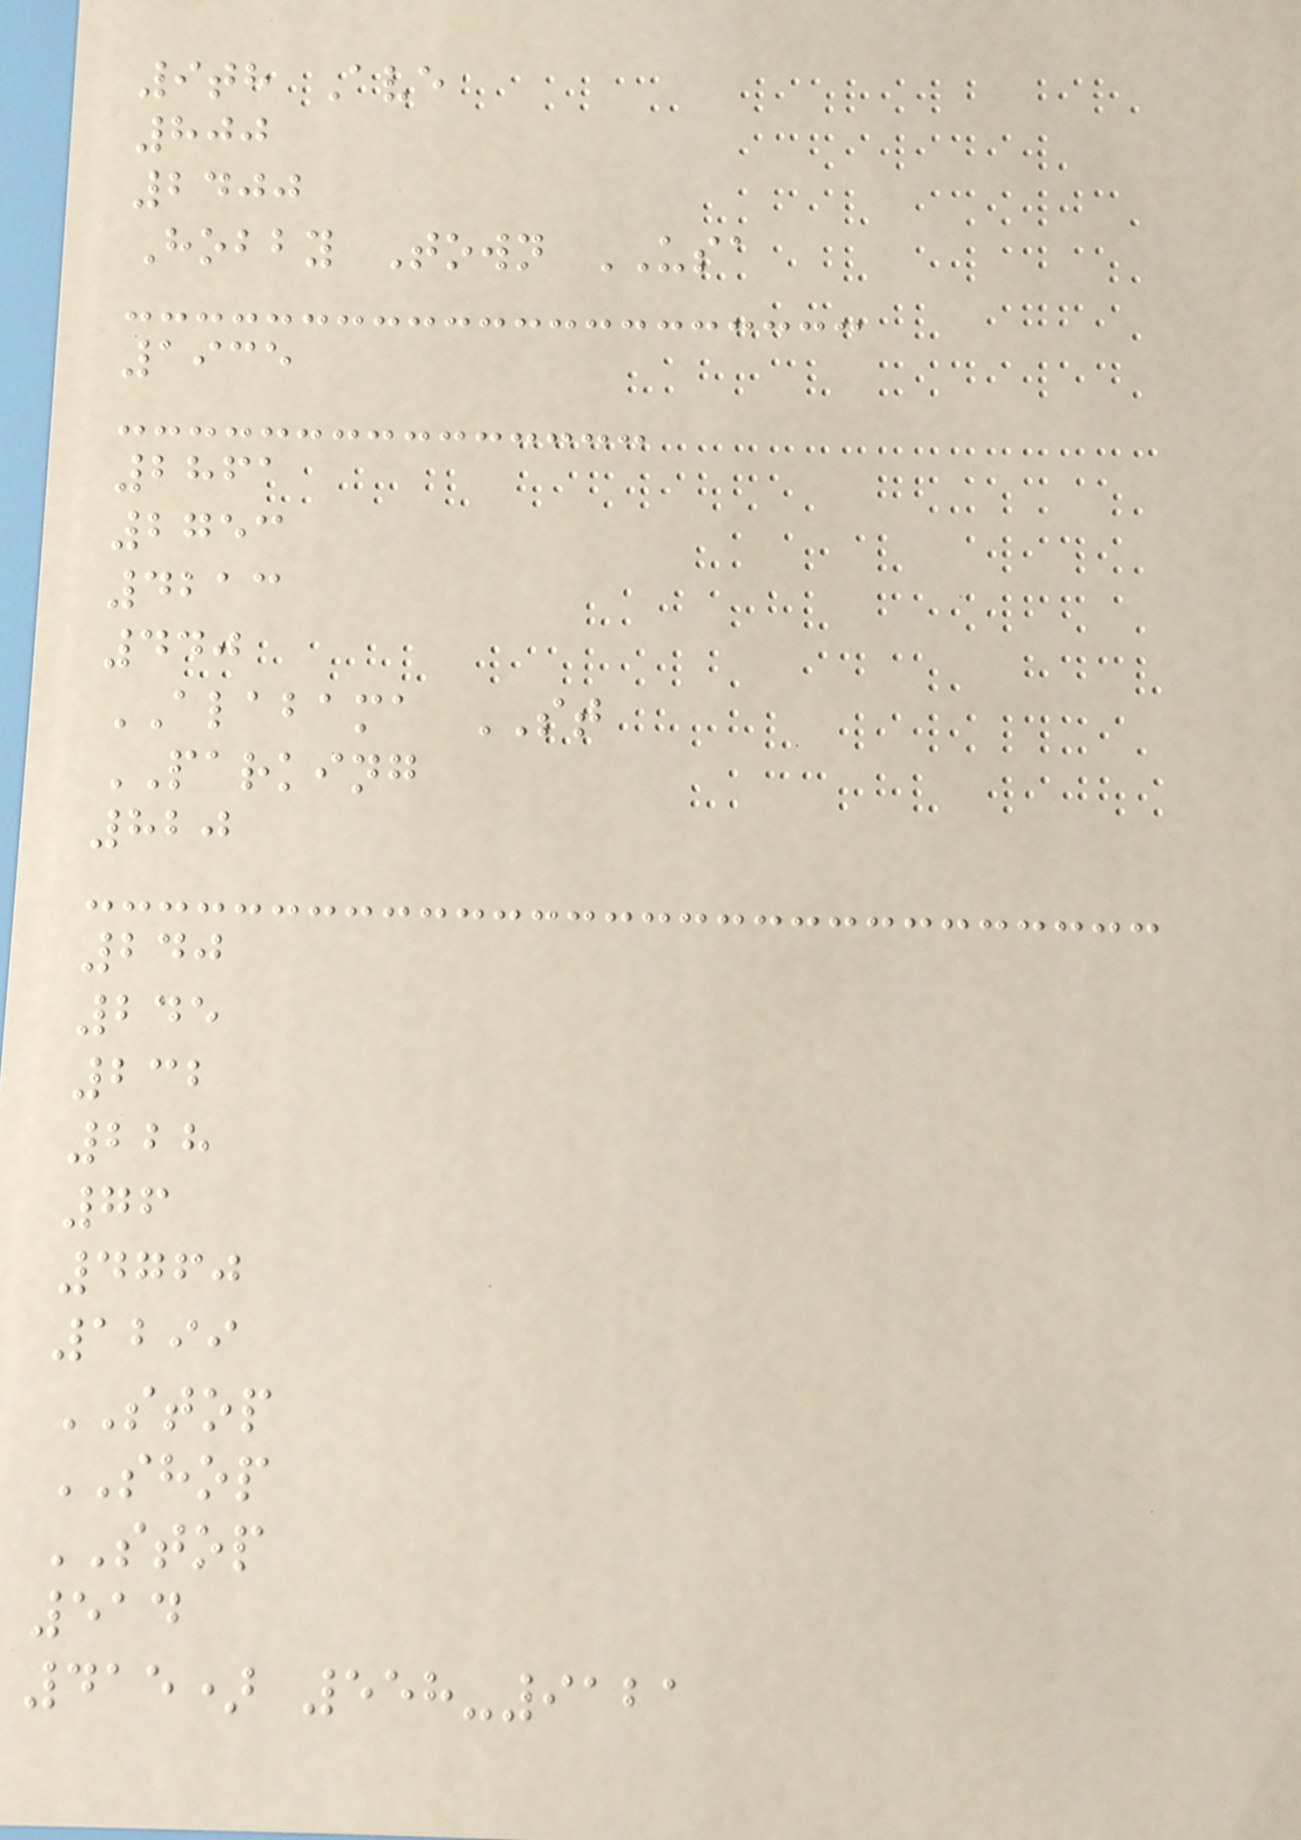9th Ave
800
2400
Hobby Town USA
1935
2861
2753
4213
440
ALABAMA ST
PARKING
820
240
245
232
228
76
4760
1299
STOP
SHOP
STOP
514
415) 558-9121
